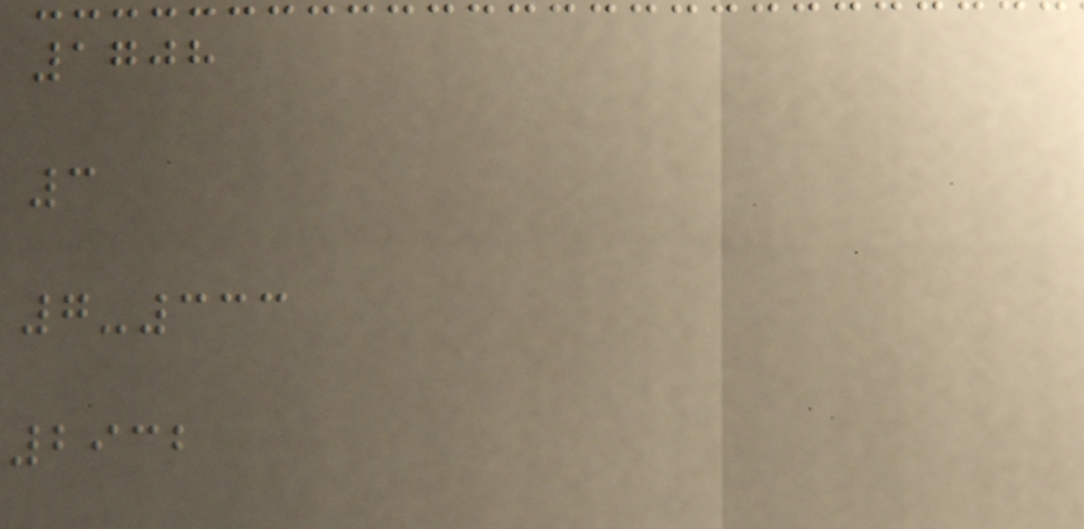1708
3
7-333
2932
